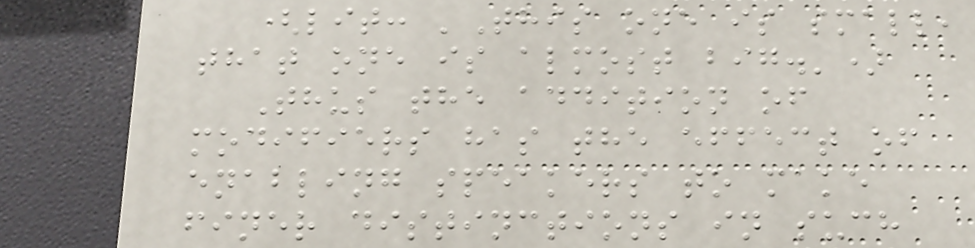(lit: 'This one is small,
that one is almost big.')
Thus the addition of
modifiers has the effect of
enabling speakers to make
finer distinctions in such
